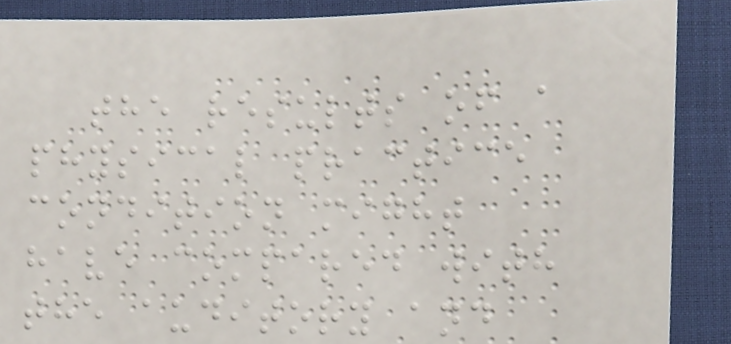the results of a
physical practice
condition might
have compared with
the auditory and
